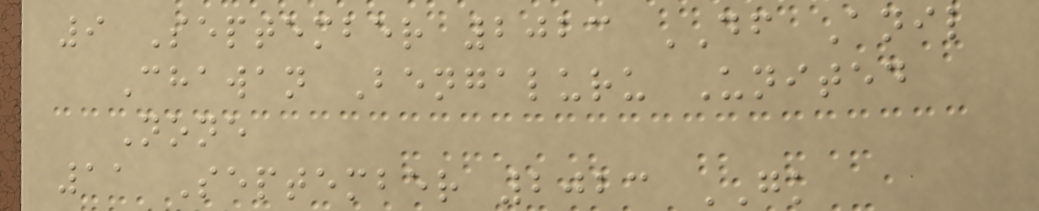9 September 2023 DF Anil
Chawan Bengaluru United
None
11 September 2023 GK
